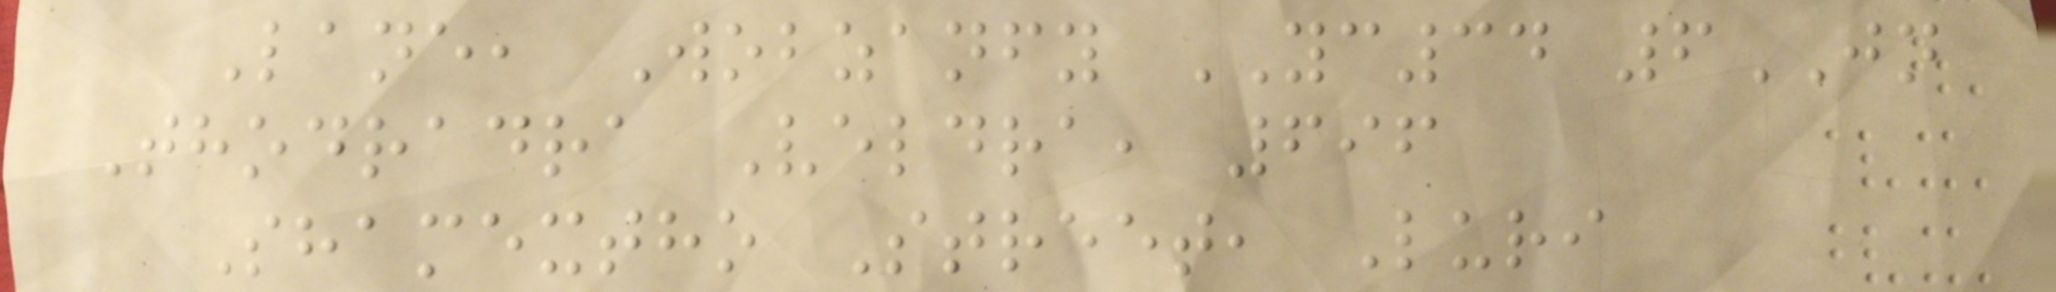Lane, Wobzanfy YC34 6JN
Thodradra Veldra, 696
Shamextho Street, Luri
